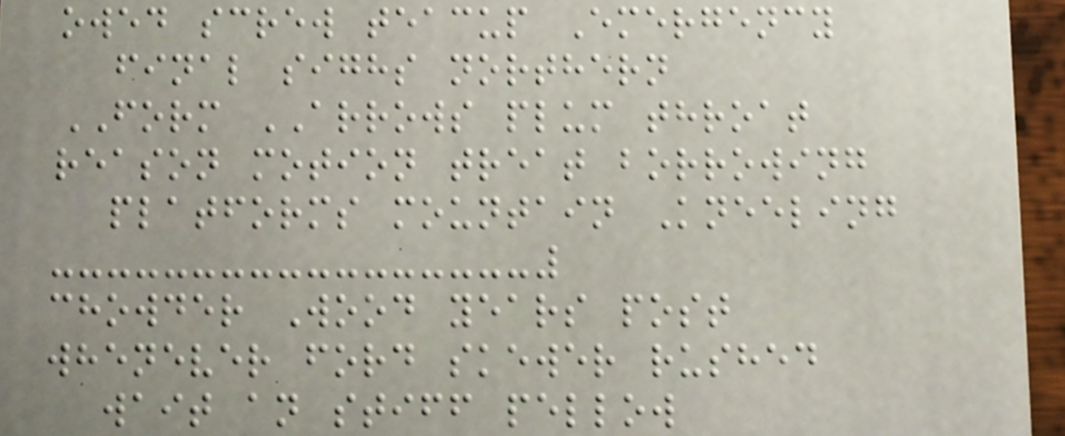owed screw teacup Emergency
final sighs northern
FORM ARROWS plum throat
reason motion treat borrowing
platforms mountain Kneeling
chowder Wood years post
whenever ford skewer rushed
wait an stiff pellow
